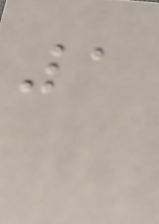1
